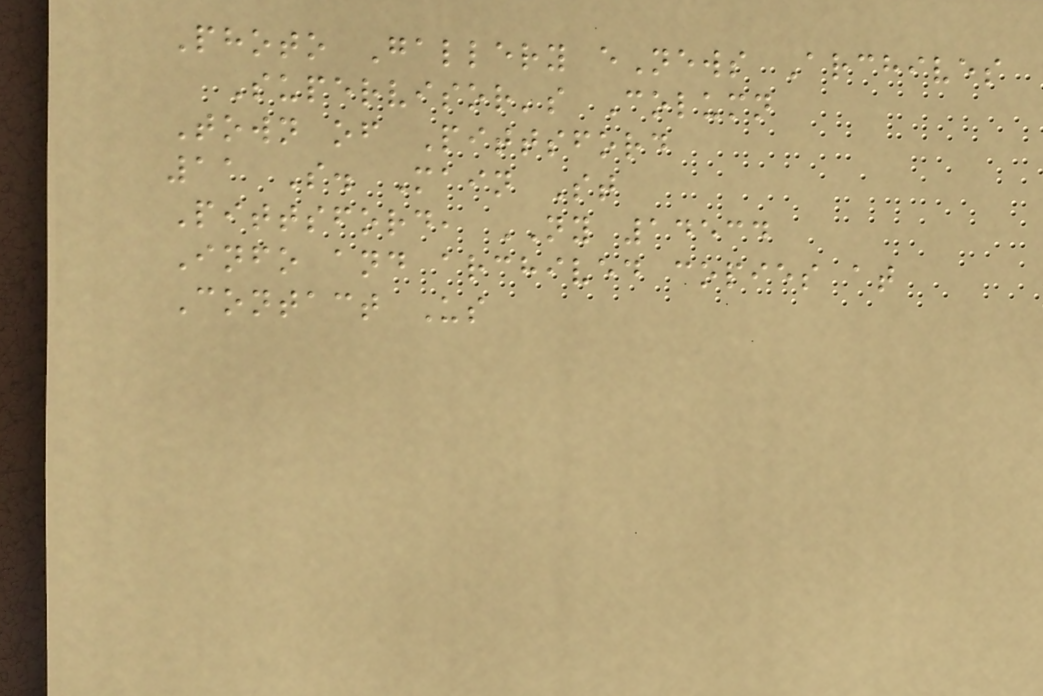Photo Gallery eNews Archives
Supervisor's Column
Town of Pittsford
11 S. Main St
Pittsford, NY 14534
Info and archived copies at
Contact Us
